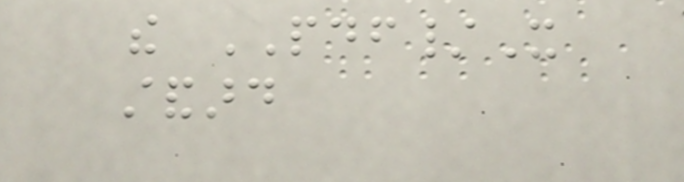the PDF/X
standard
